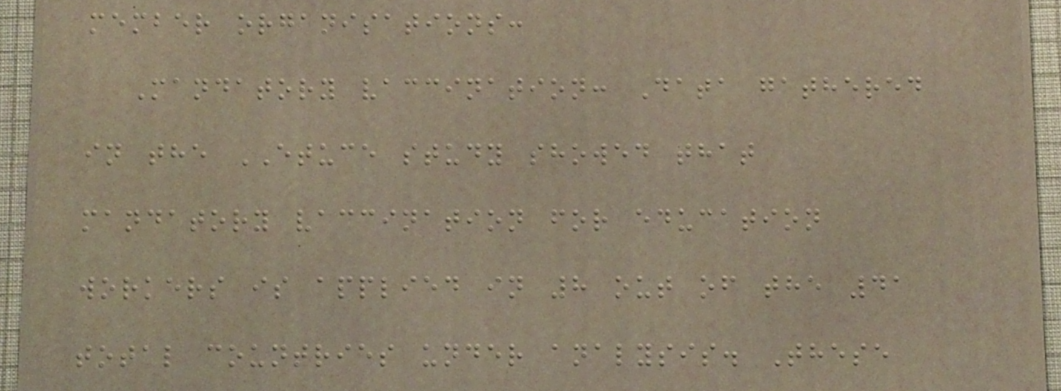member organisations:
Mandatory vaccination: Data gathered
in the ETUCE study showed that
mandatory vaccination for education
workers is applied in 8 out of the 41
total countries under analysis. These
